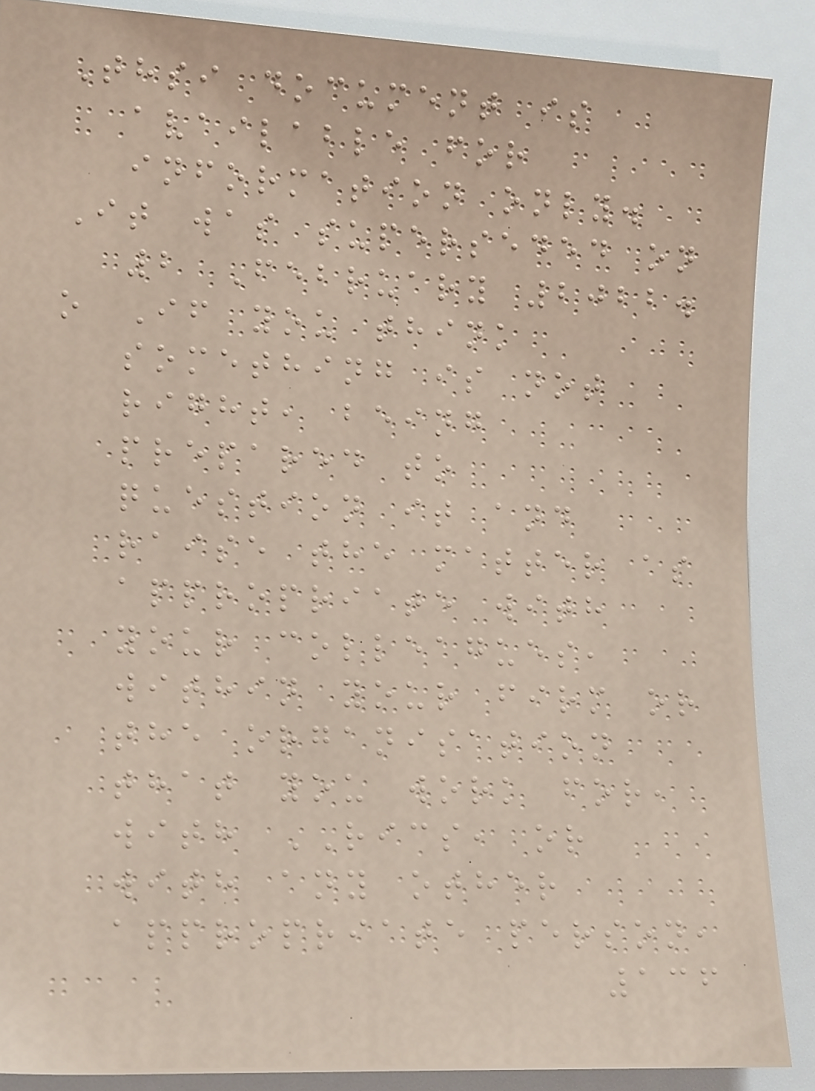Thsi document is
available for
information only.
It was superseded on
2 February 2022.
o If you think
something is not
right, being
prepared to
question it and
raise the matter as
appropriate with
your colleagues,
within your firm or
the organisation
that you work for,
with RICS, or
with any other
appropriate person,
136
